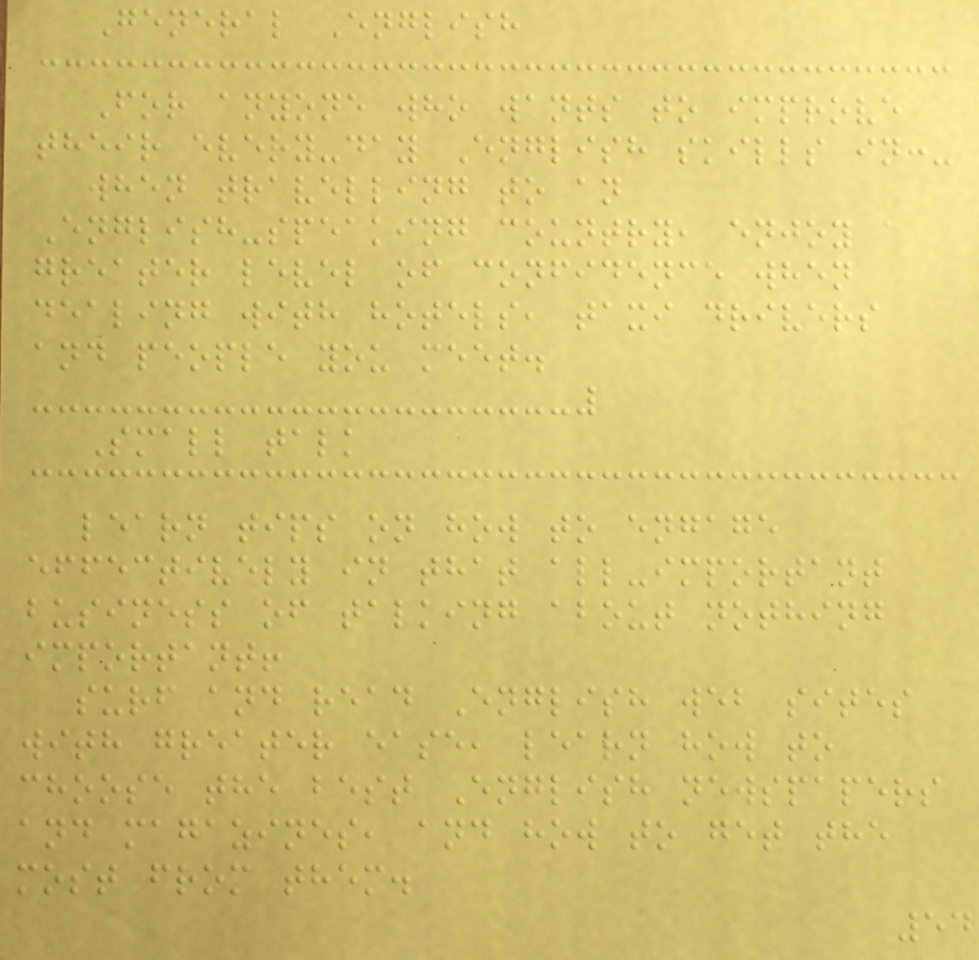General English
For anyone who wants to improve
their every-day English skills in:-
when travelling to an
English-speaking country, enjoy a
greater level of confidence when
dealing with hotels, taxi drivers
and people you meet.
Small talk
learn tips on how to engage
effectively in that all-important
business of talking about nothing
important!
surf and read English web sites
with greater ease, learn how to
choose the best English newspapers
and magazines, and how to get the
most from them.
54
